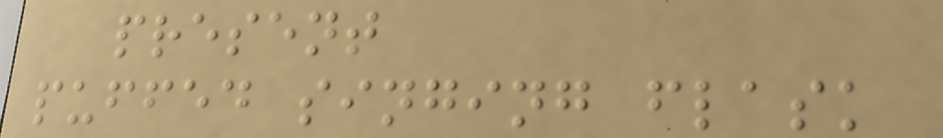present
puffed singing flask
